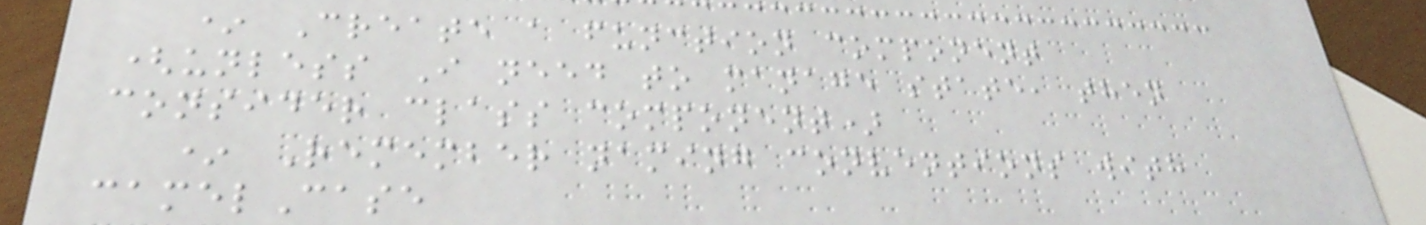* Create a function component
(unless I need to manage state, then
consider class component)
* Remember naming conventions with
camelCase
